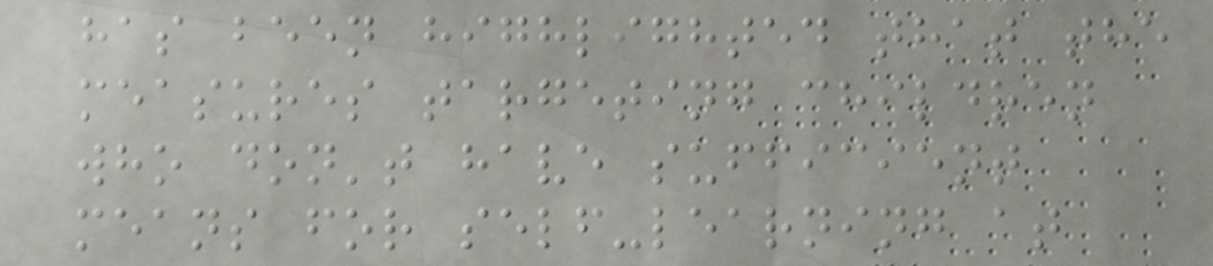has been highlighted that the
measures targeting children
who don't have sufficient
means for self-learning at
